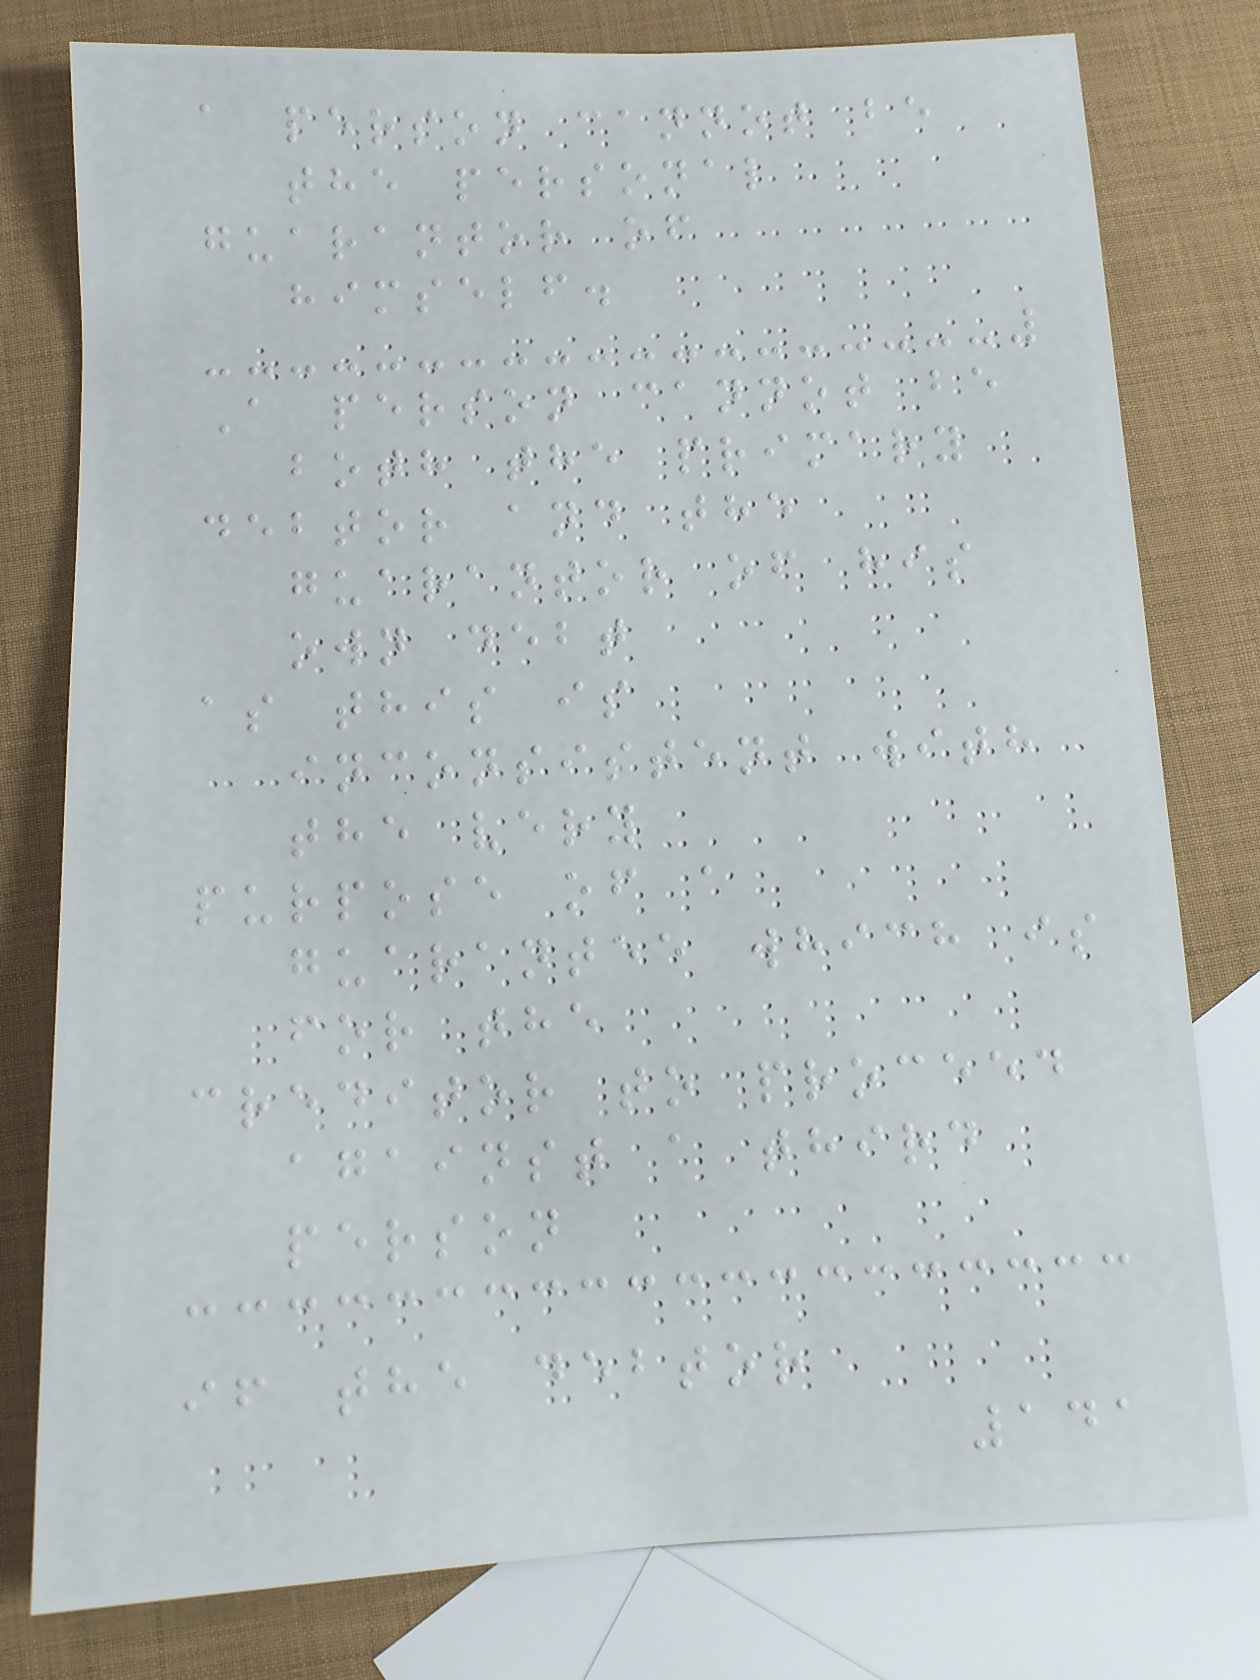a person cannot be
the personal
guarantor of
himself.
A person cannot be
both the primary
debtor and the
guarantor of his
own debt
as this is
inconsistent with
the very
purpose of a
guarantee which is
for the
creditor to proceed
against a third
person
if the debtor
141
